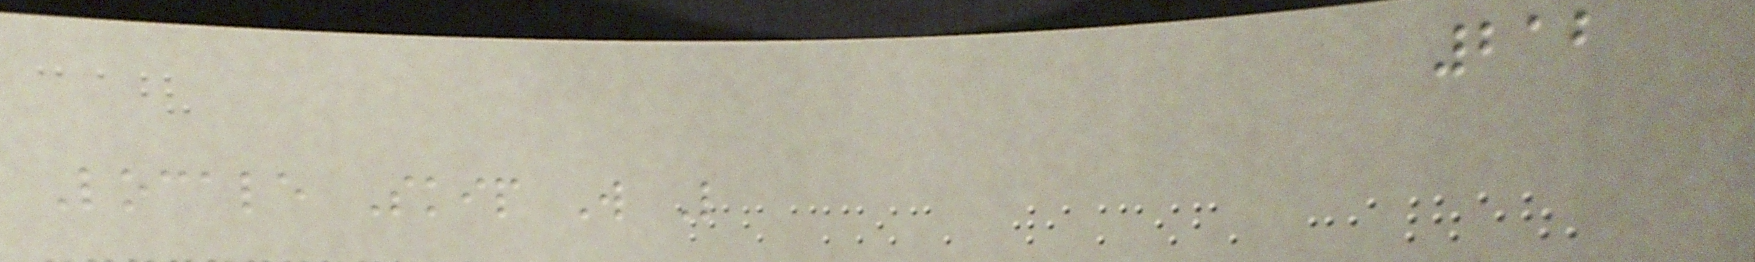212
Locale Skip W L
